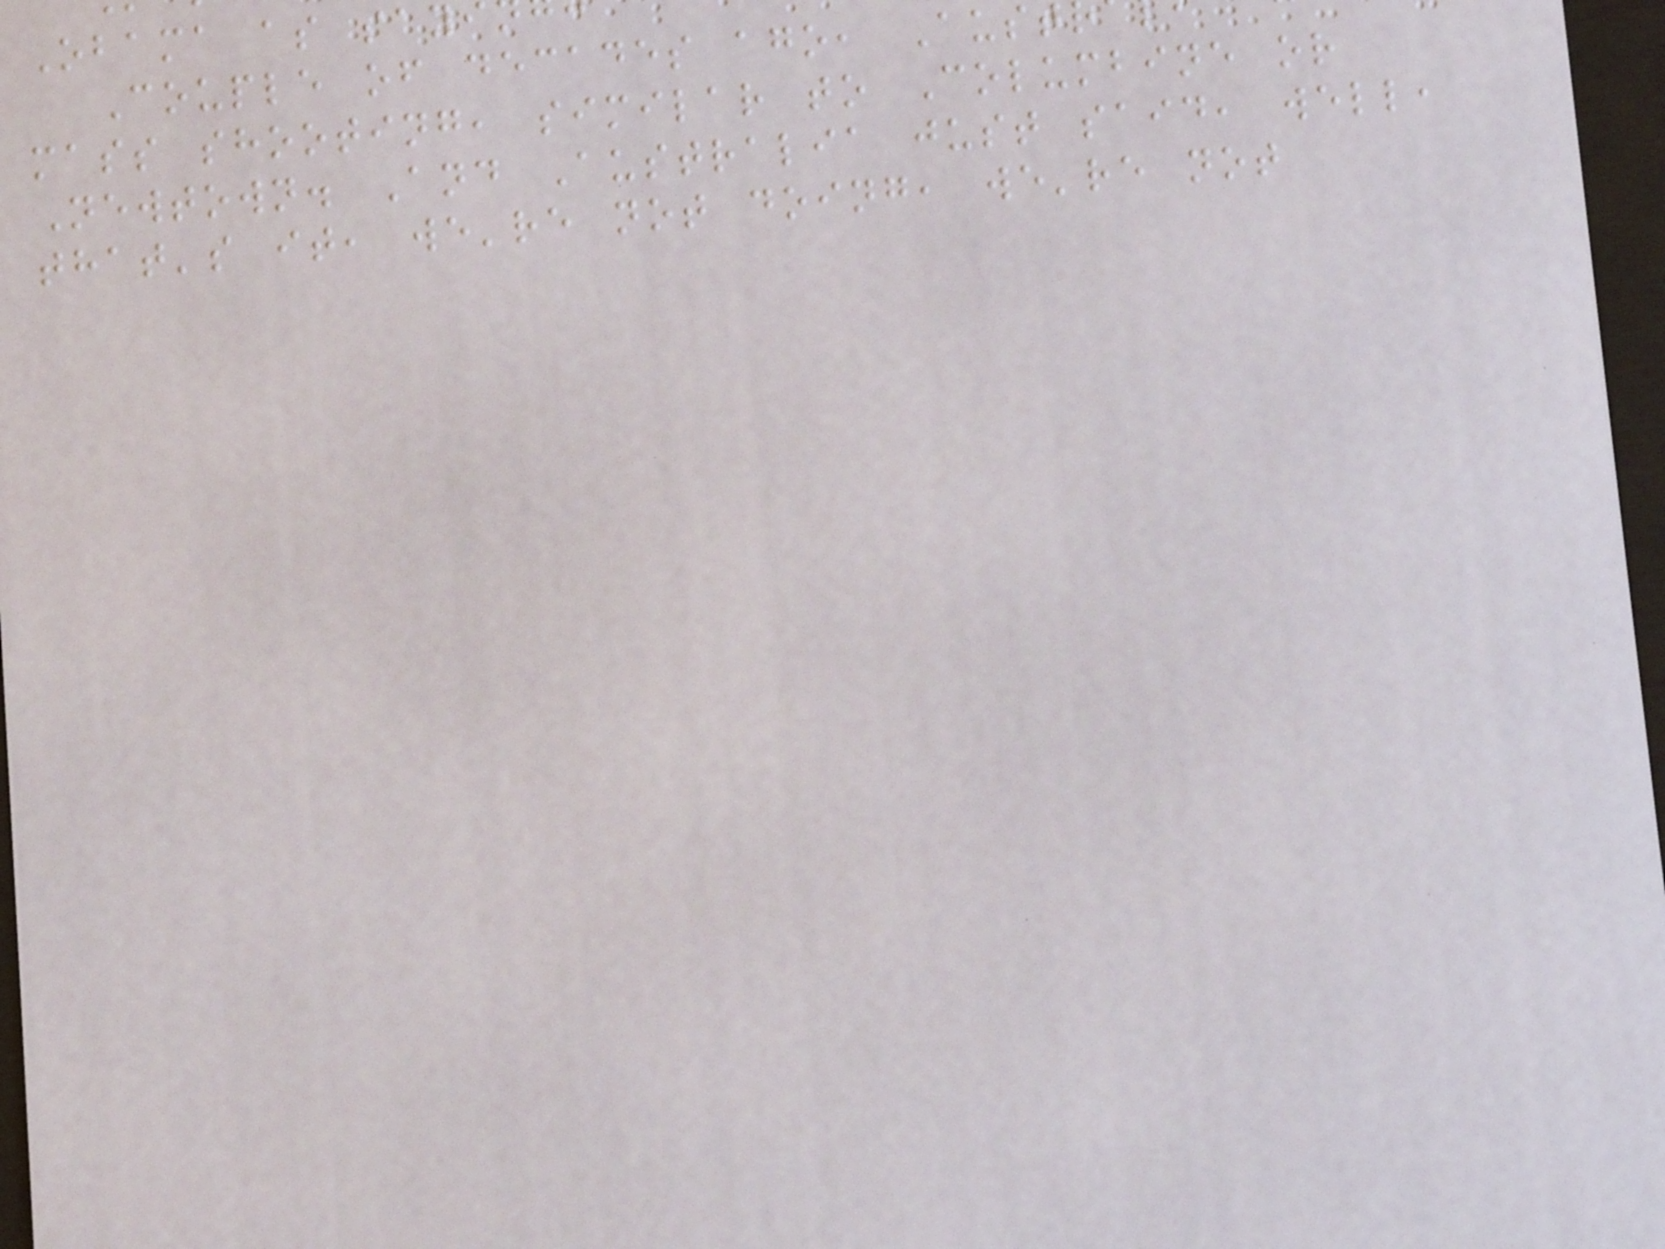Obama as say
Couple of decades ago, Aust
mass shooting, similar to Columbine or
Newtown. And Australia just said, well,
that's it, we're not doing, we're not
